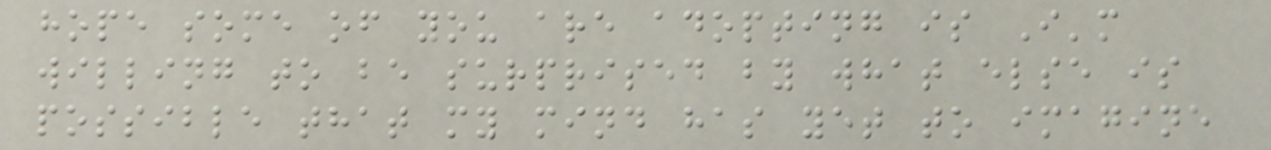hope some of you are adopting is I'm
willing to be surprised by what else is
possible that my mind has yet to imagine
